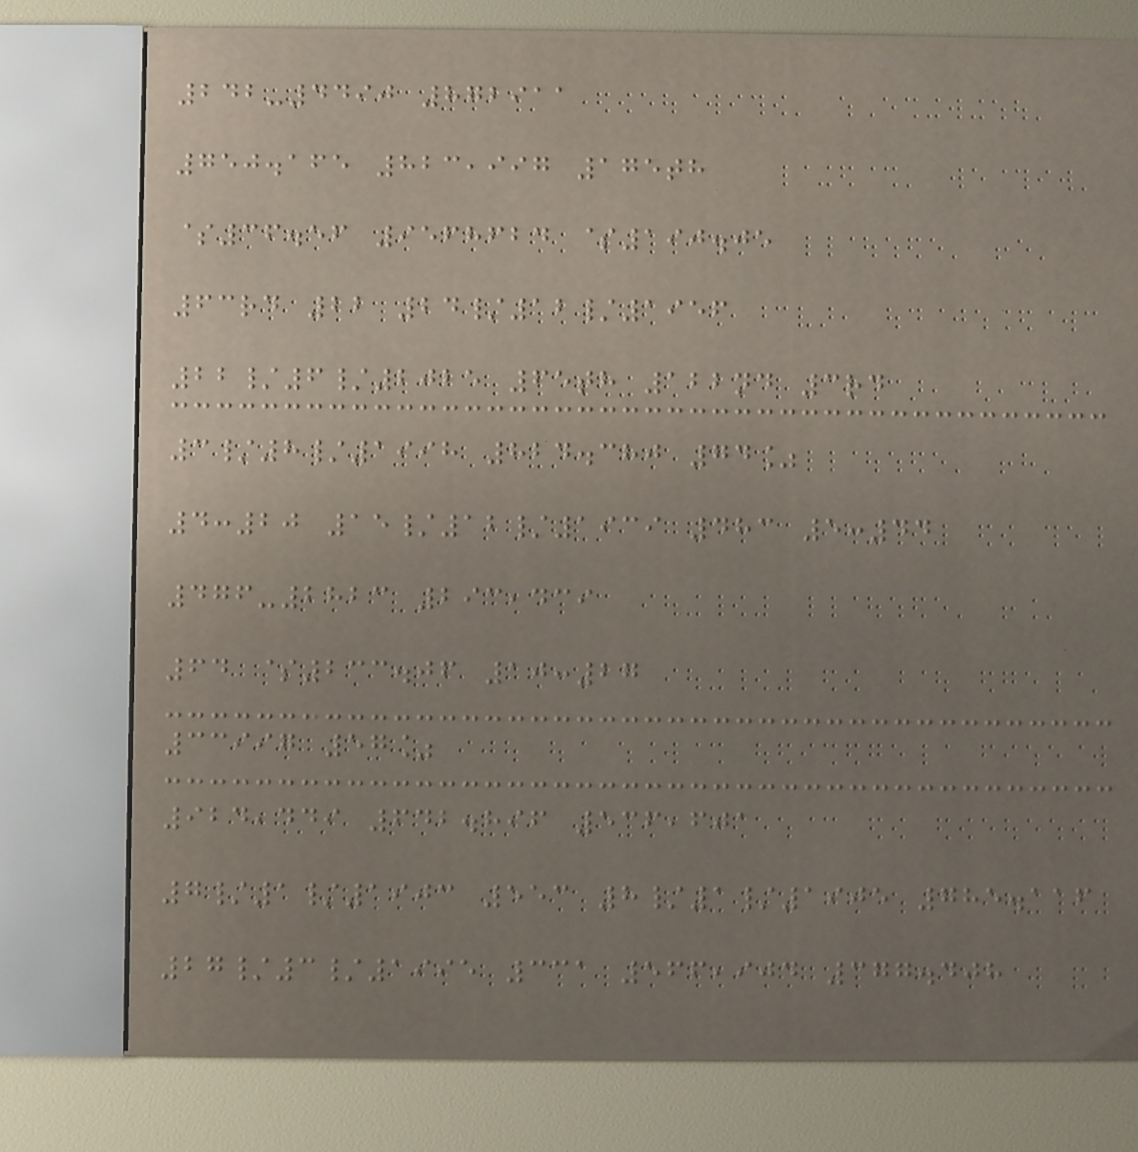242-4490 872911
750.165 823,997 175th
$36.56 9568624 $190.05
63rd 22 24/12/1956
22/6/2025 65th 122nd 3rd
3/8/1998 824.380 74%
4:20 15/12/1939 483 5:44
476-2823 293,439
64 $233.06 10:27
33997 57%
924,449 642.896 536,601
7/1/1903 553 8/1/1905 785.116
27/3/1995 331 566,904 377.408
